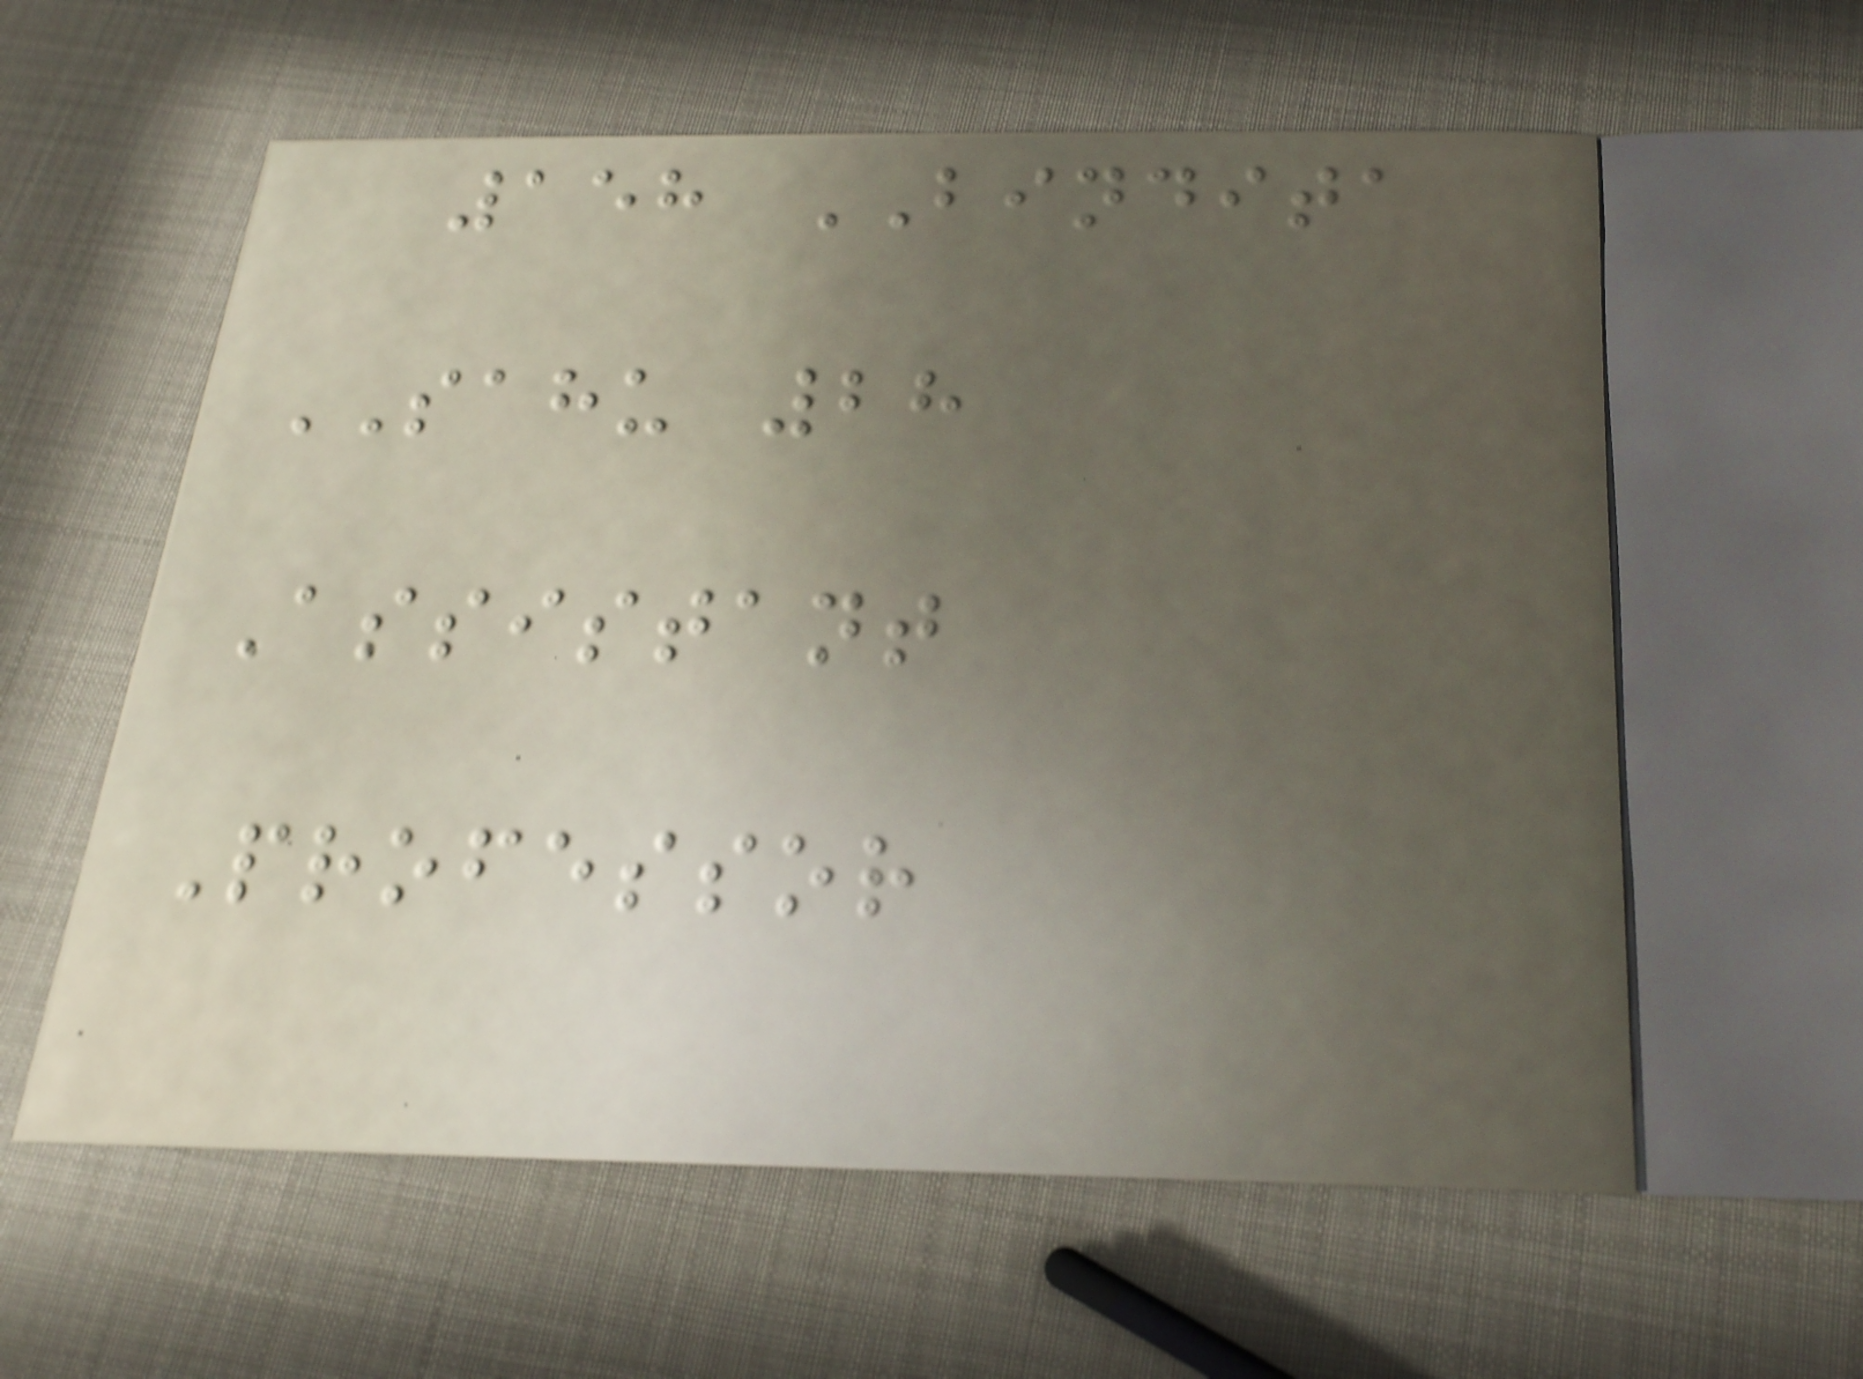158 BINDITA
SAHU 28
Assistant
Professor
